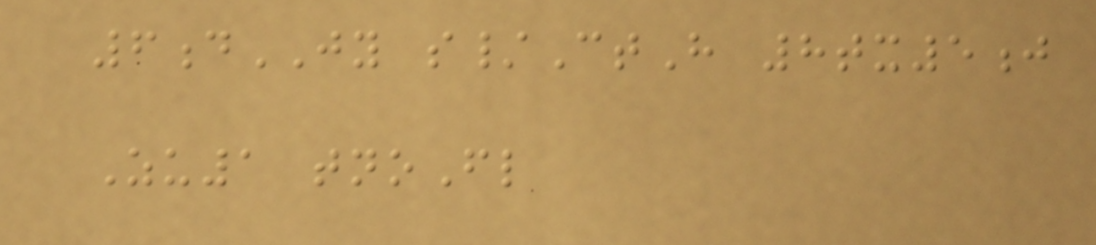6dJY s/CtH 8tx5j
Zu1 tnoFl
